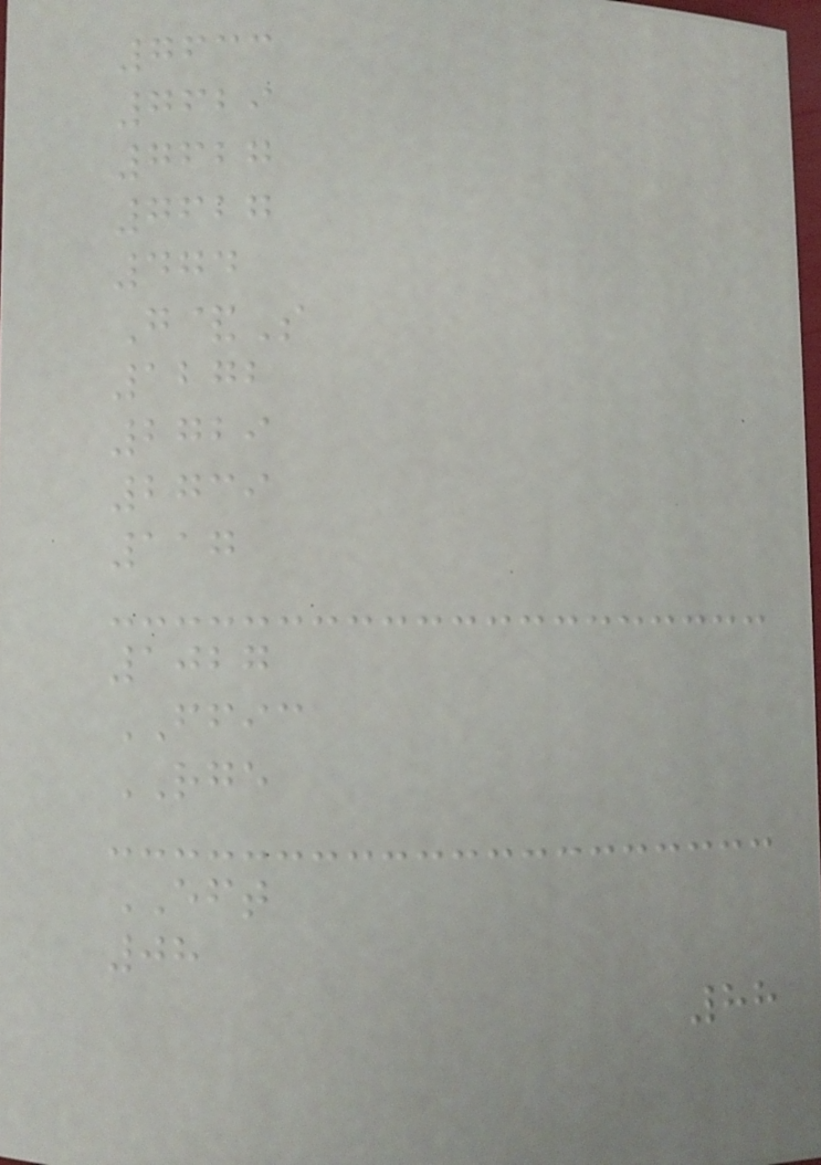7633
7629
7627
7627
474
G&S
1272
2729
2739
117
1027
FFIC
RGE
EFT
08
88
